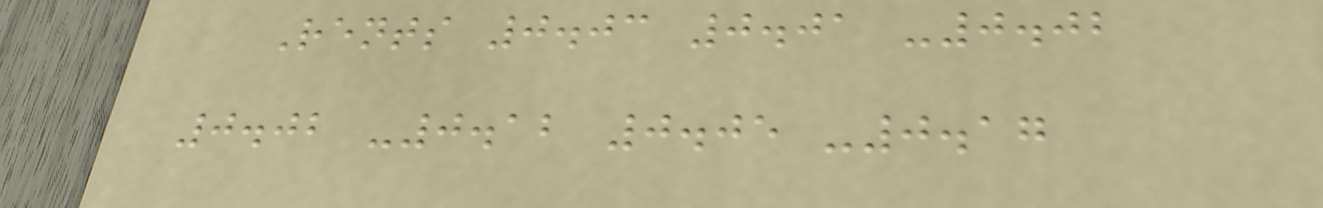Rents 0.03 0.01 -0.02
0.02 -0.12 0.05 -0.17
